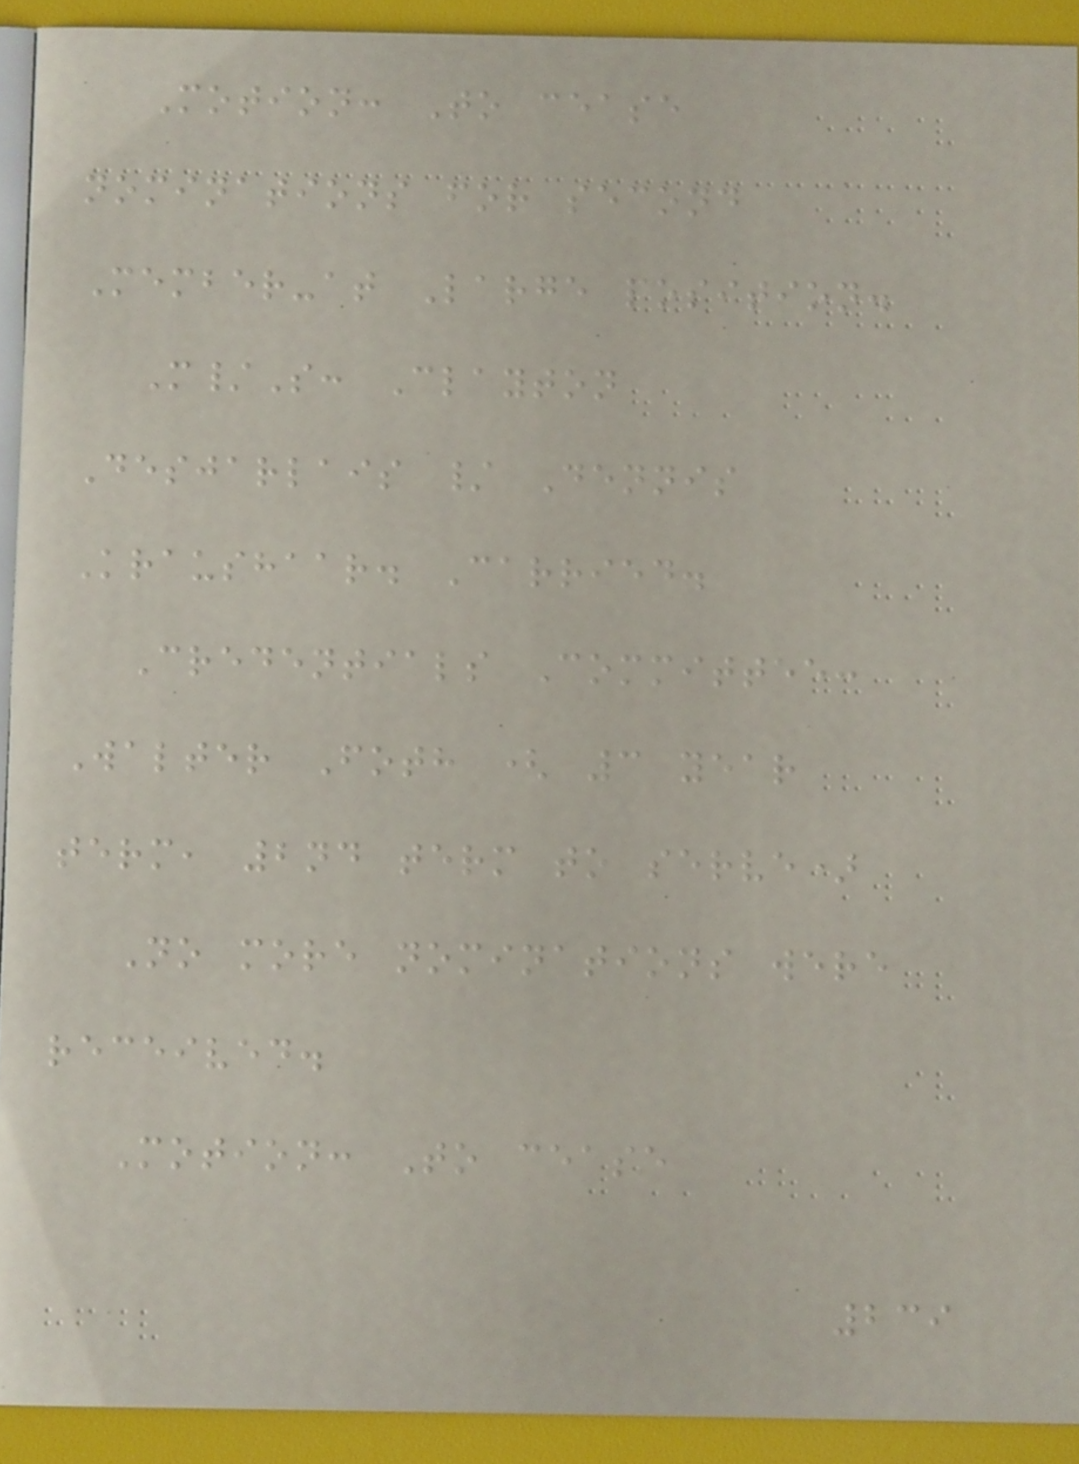Motion: To cease
nominations for second
Member-at Large position.
M/S: Clayton
Desjarlais / Dennis
Kraushaar. Carried.
Credentials Committee:
Walter Foth ( 3 year
term, 2nd term to serve)
No more nominations were
received.
Motion: To cease
239
